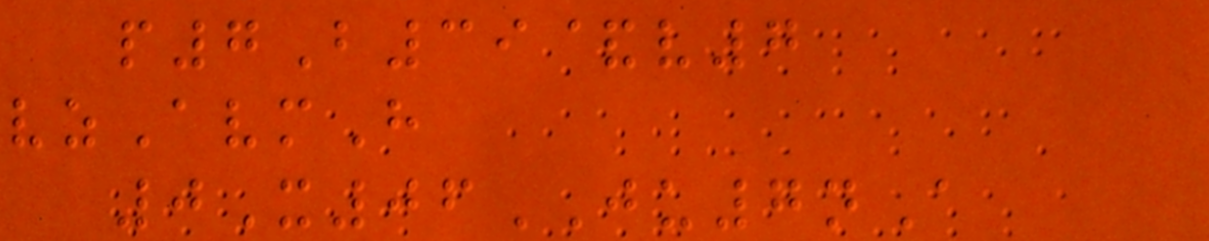p7B39&v7
vzAvmH
0X06JU7nA
